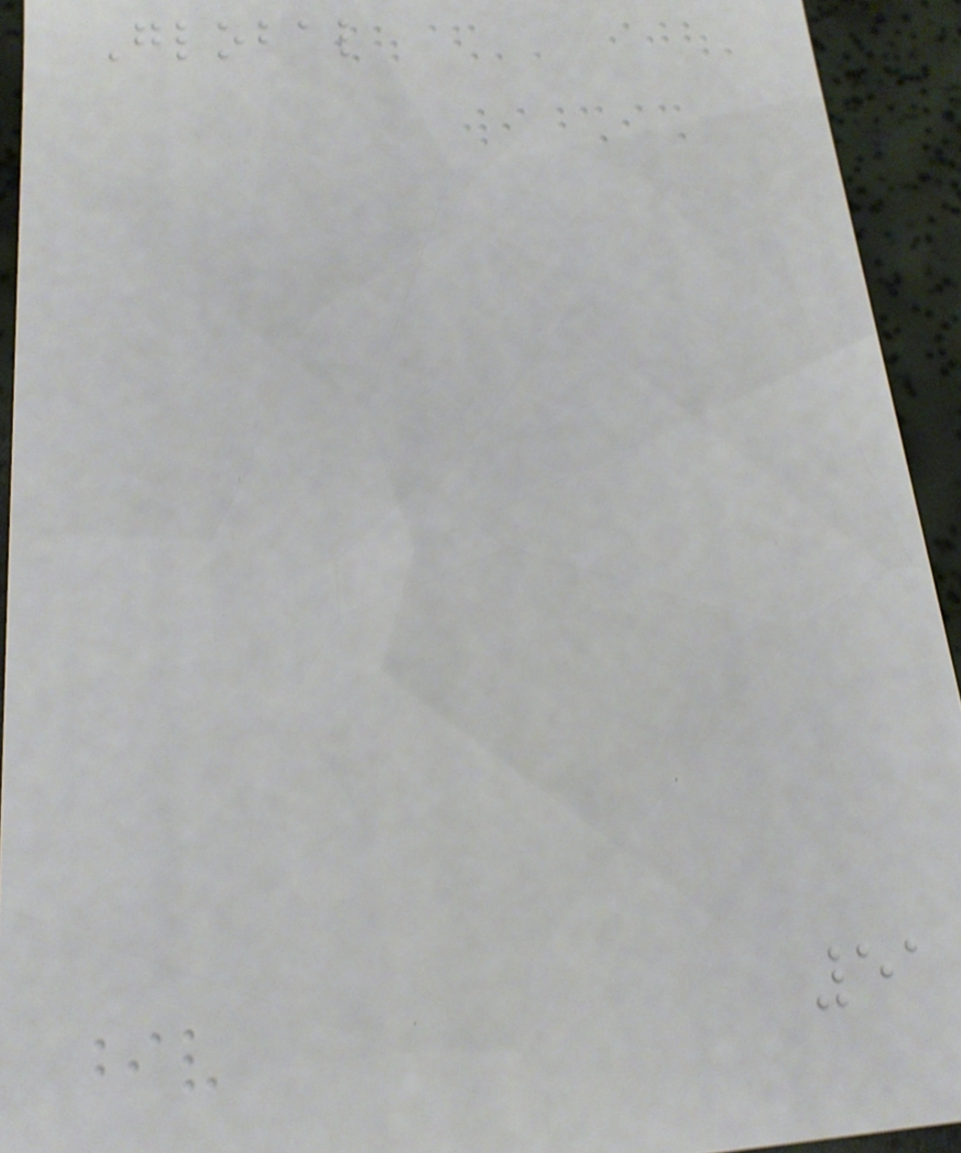Global
51
